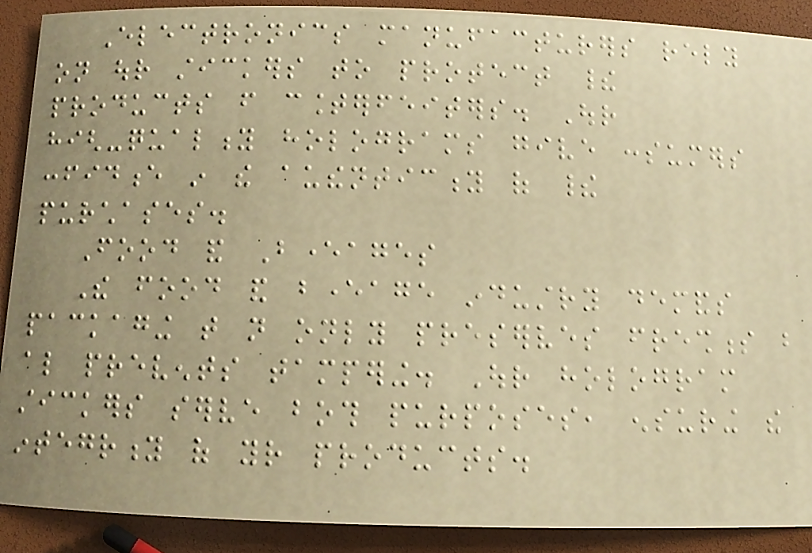Electronics manufacturers rely
on our stickers to protect their
products from counterfeiters. Our
high-quality holograms give consumers
confidence in the authenticity of their
purchases.
Food and Beverages
The food and beverage industry demands
packaging that not only preserves freshness but
also prevents tampering. Our hologram
stickers serve both purposes, ensuring the
integrity of your products.
